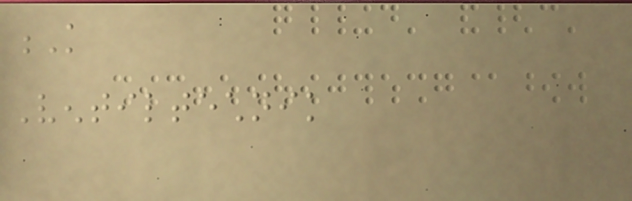K
Ventiltechnik
